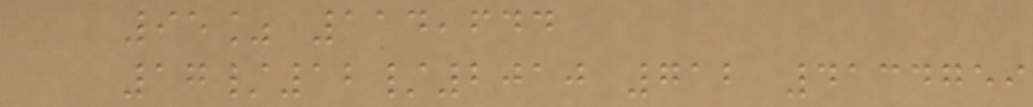95% 114,644
17/12/2010 712 4134759
